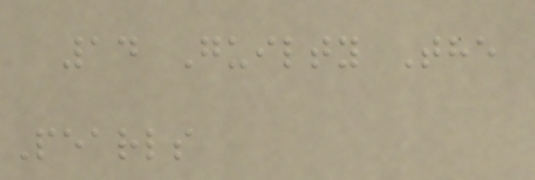14 Guilty The
Pearls
